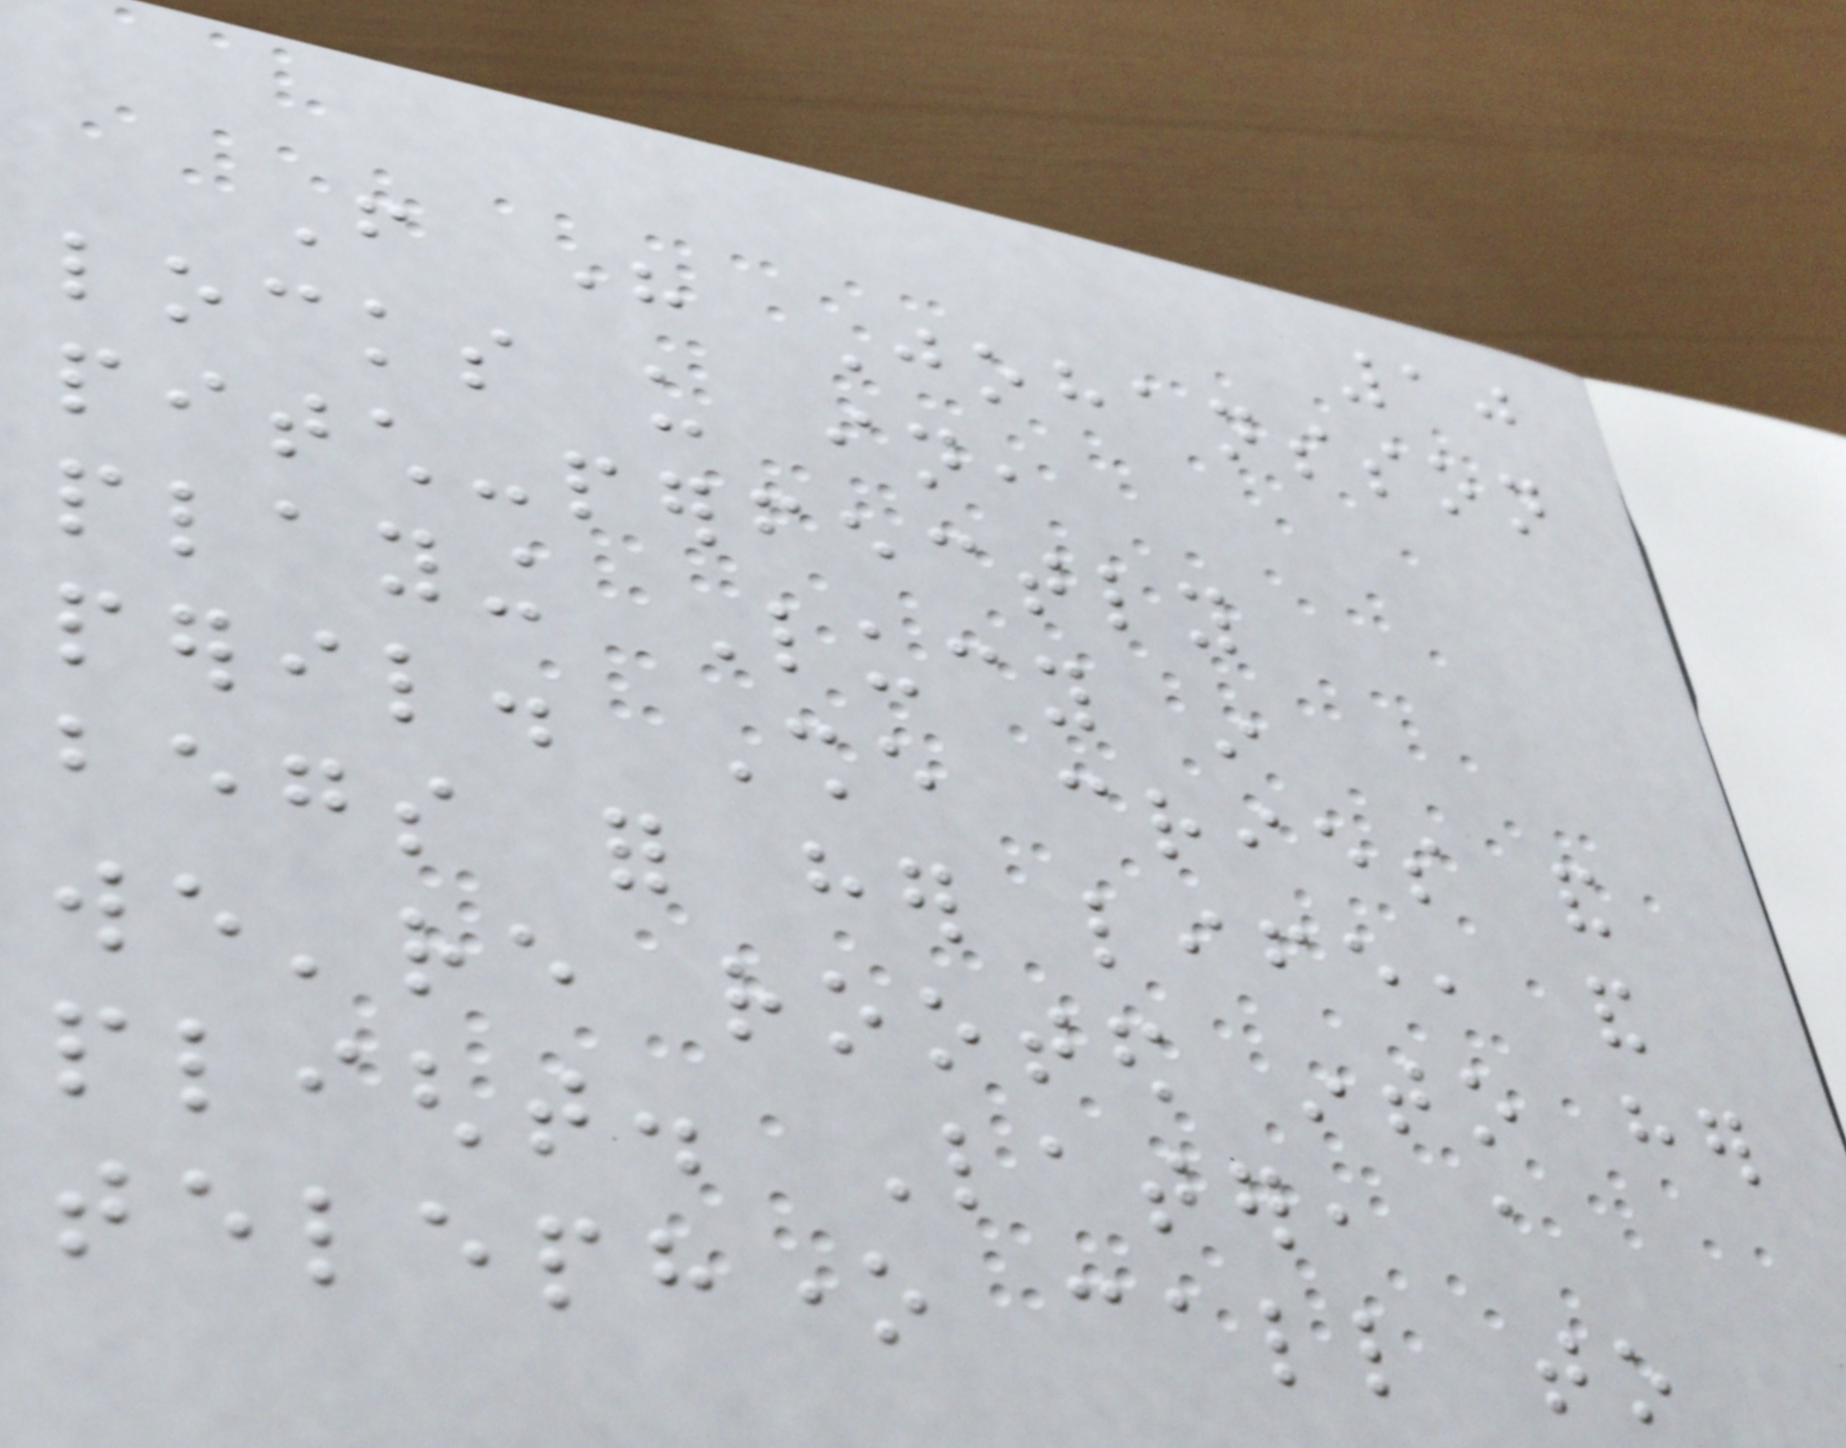10
From here Johansson
locks us in,
pitch-perfectly
playing Lucy in
peril. She cries and
begs for her life, and
we're rooted into her
plight. Later, a
telephone call to
